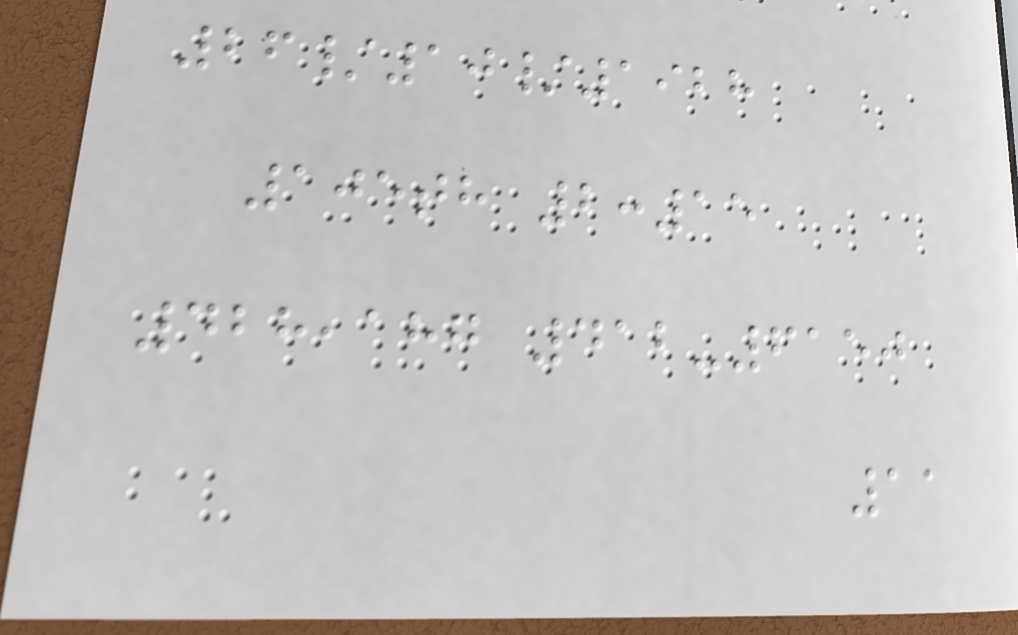26/10/1928
105th 2:15
428,187 412-6150
11
